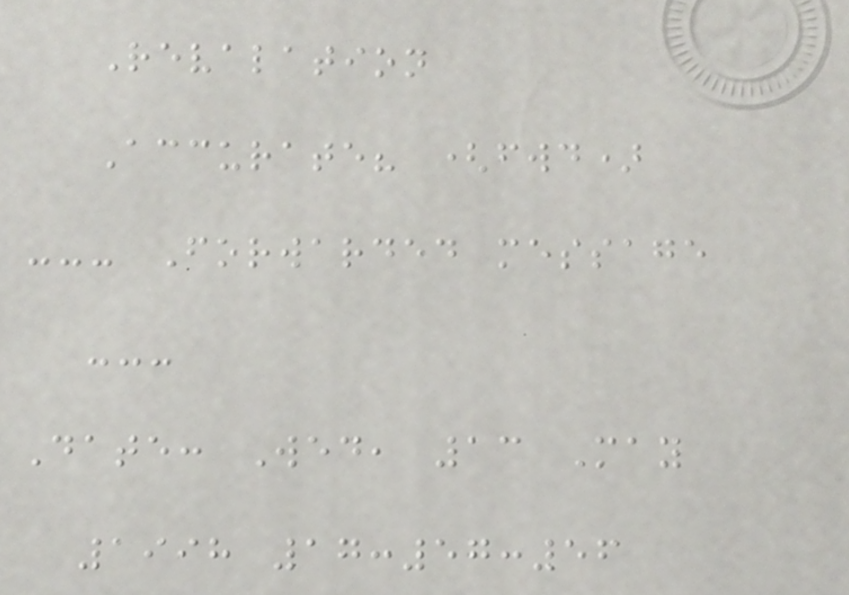Revalation
Accurate? (fwd)
--- Forwarded message
---
Date: Wed, 13 May
1998 17:57:56
